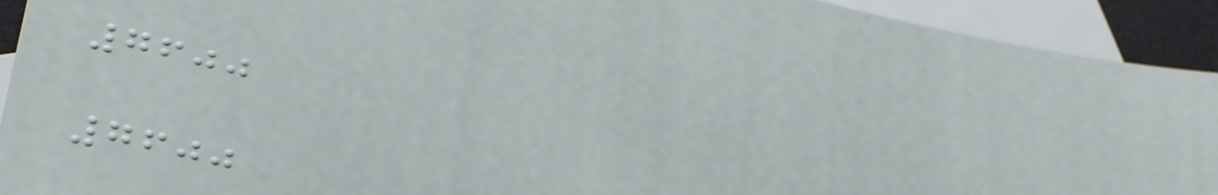7600
7600
